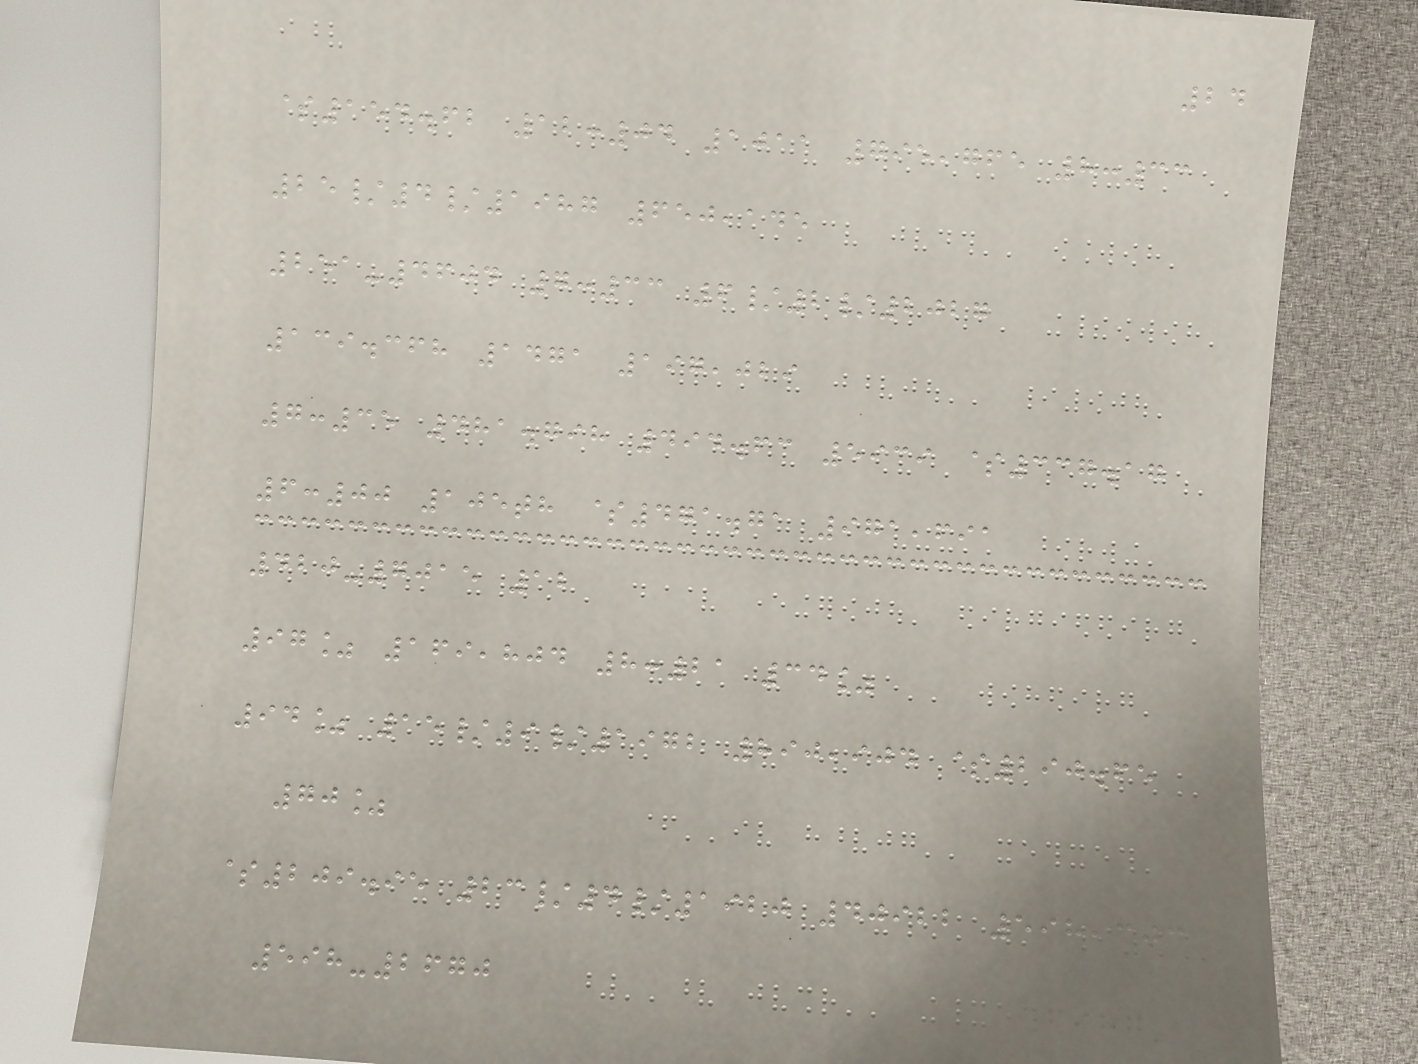24
$154.62 12:04 1011 795,765 8:33
25/4/1987 650,145
251-4604 7:33 6/2/2027
139.368 1471 197,029
7:35 481.798 494.63 5939 $337.17
6:00 105th $471.71 971,691
420-7015 12
97% 169,804 8:21 34%
94% 15/9/1972 890,904 $290.65
70%
$209.95 23/4/1920 40922 598,303
598-2670
